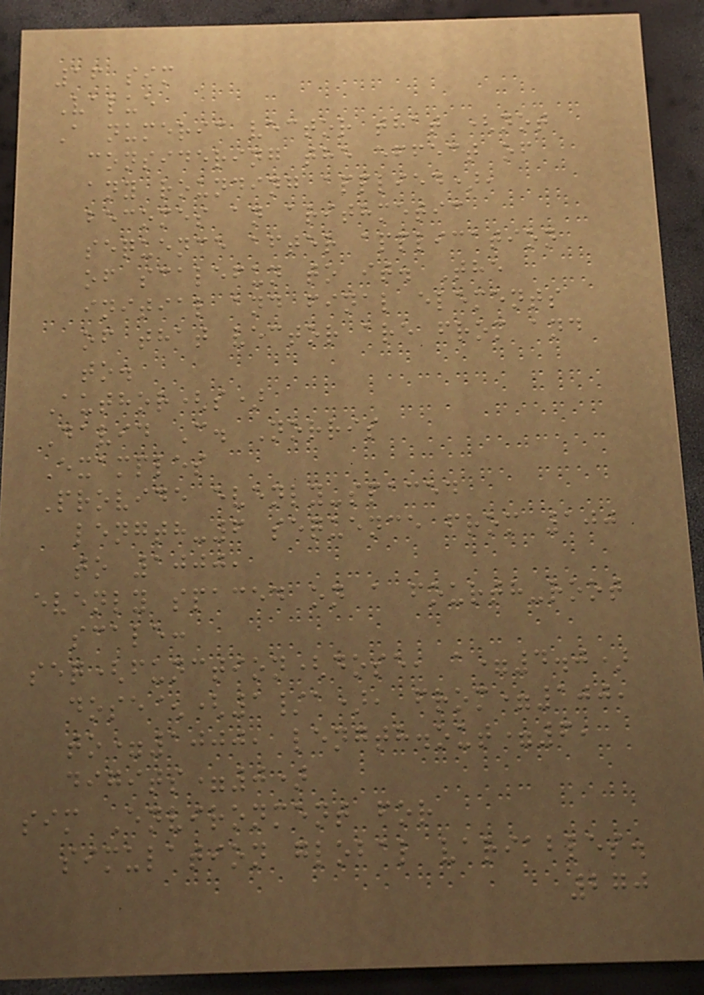16 sim
Value
A numeric vector that (not
considering the effect of
any rounding applied),
becomes an arithmetic
sequence after application
of scalefun to it. The
initial and final elements
of that vector are from and
to.
Author(s)
David C. Norris
Examples
Provide evenly-spaced
length-6 sequence from 100
to 1000,
evenly spaced on a fourth-root
scale:
seq(function(dose, a=4.0)
dose^(1/a), from=100,
to=1000, length.out=6,
digits=0)
sim Environment for
simulation global variables.
270
